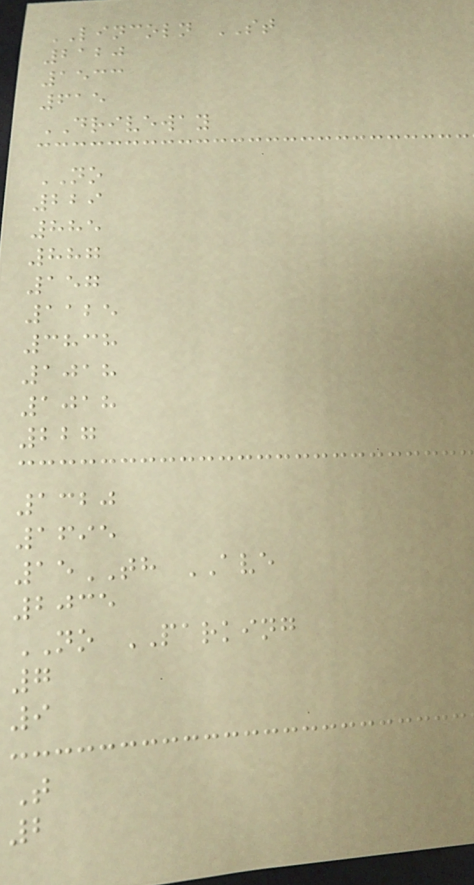LINCOLN ST
2120
1533
615
DRIVEWAY
NO
229
885
887
157
1125
3838
1018
1018
227
1320
1695
15TH AVE
2035
NO PARKING
7
9
T
2
